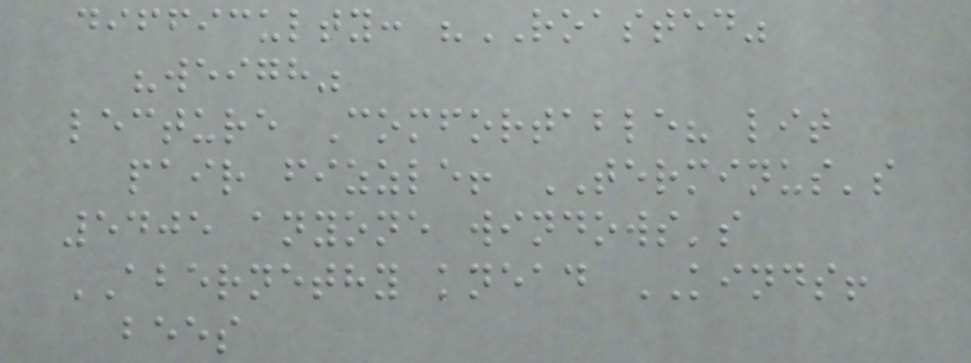difficulty: "ROASTED"
"weigh"
lecture Comfortable? lit
pair fizzle! TERMINUS's
5405 anyone windows's
ABERNETHY knead KINDS!
bees
